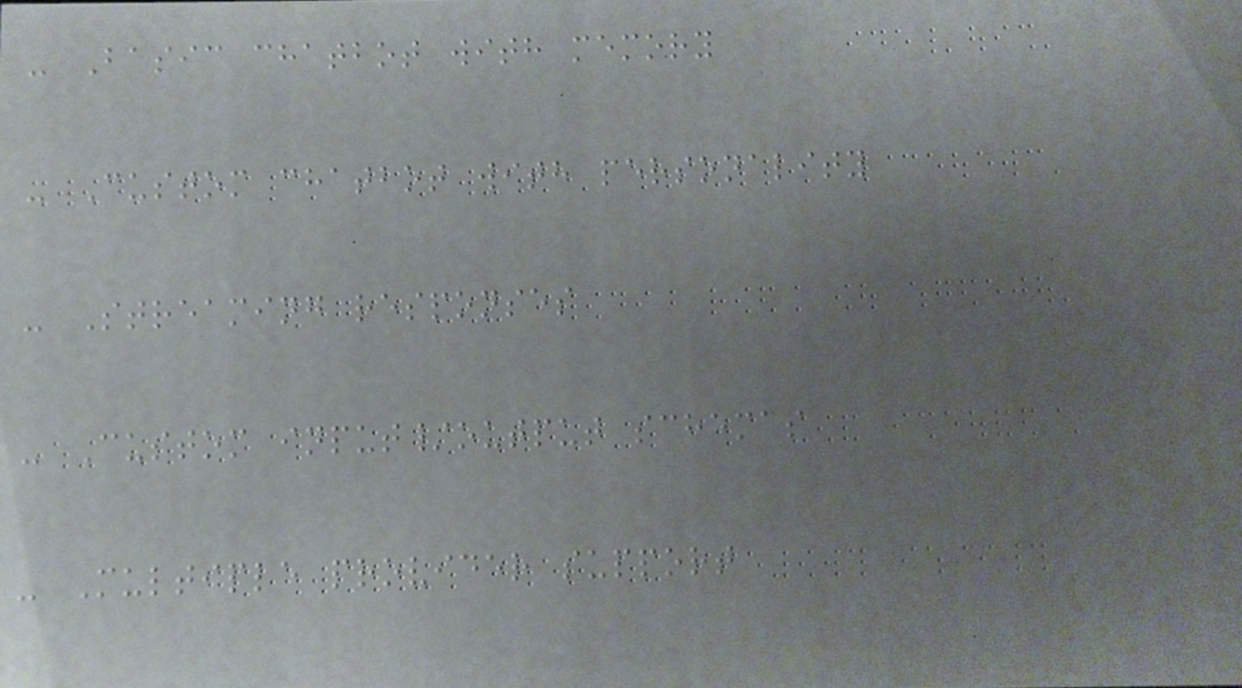- Basic chatbot with memory
- Custom chatbot with personality
- Streaming responses
- Custom input/output schemas
- Multiple provider support
